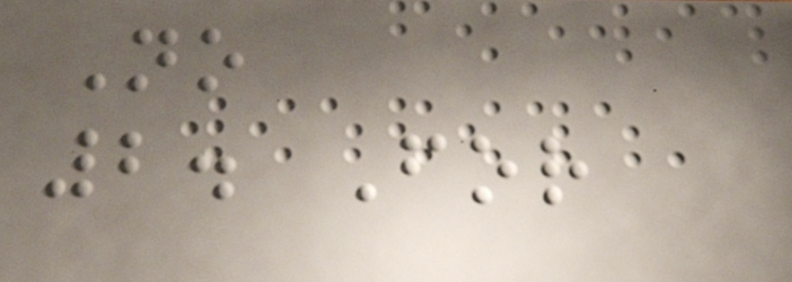No
2. For
